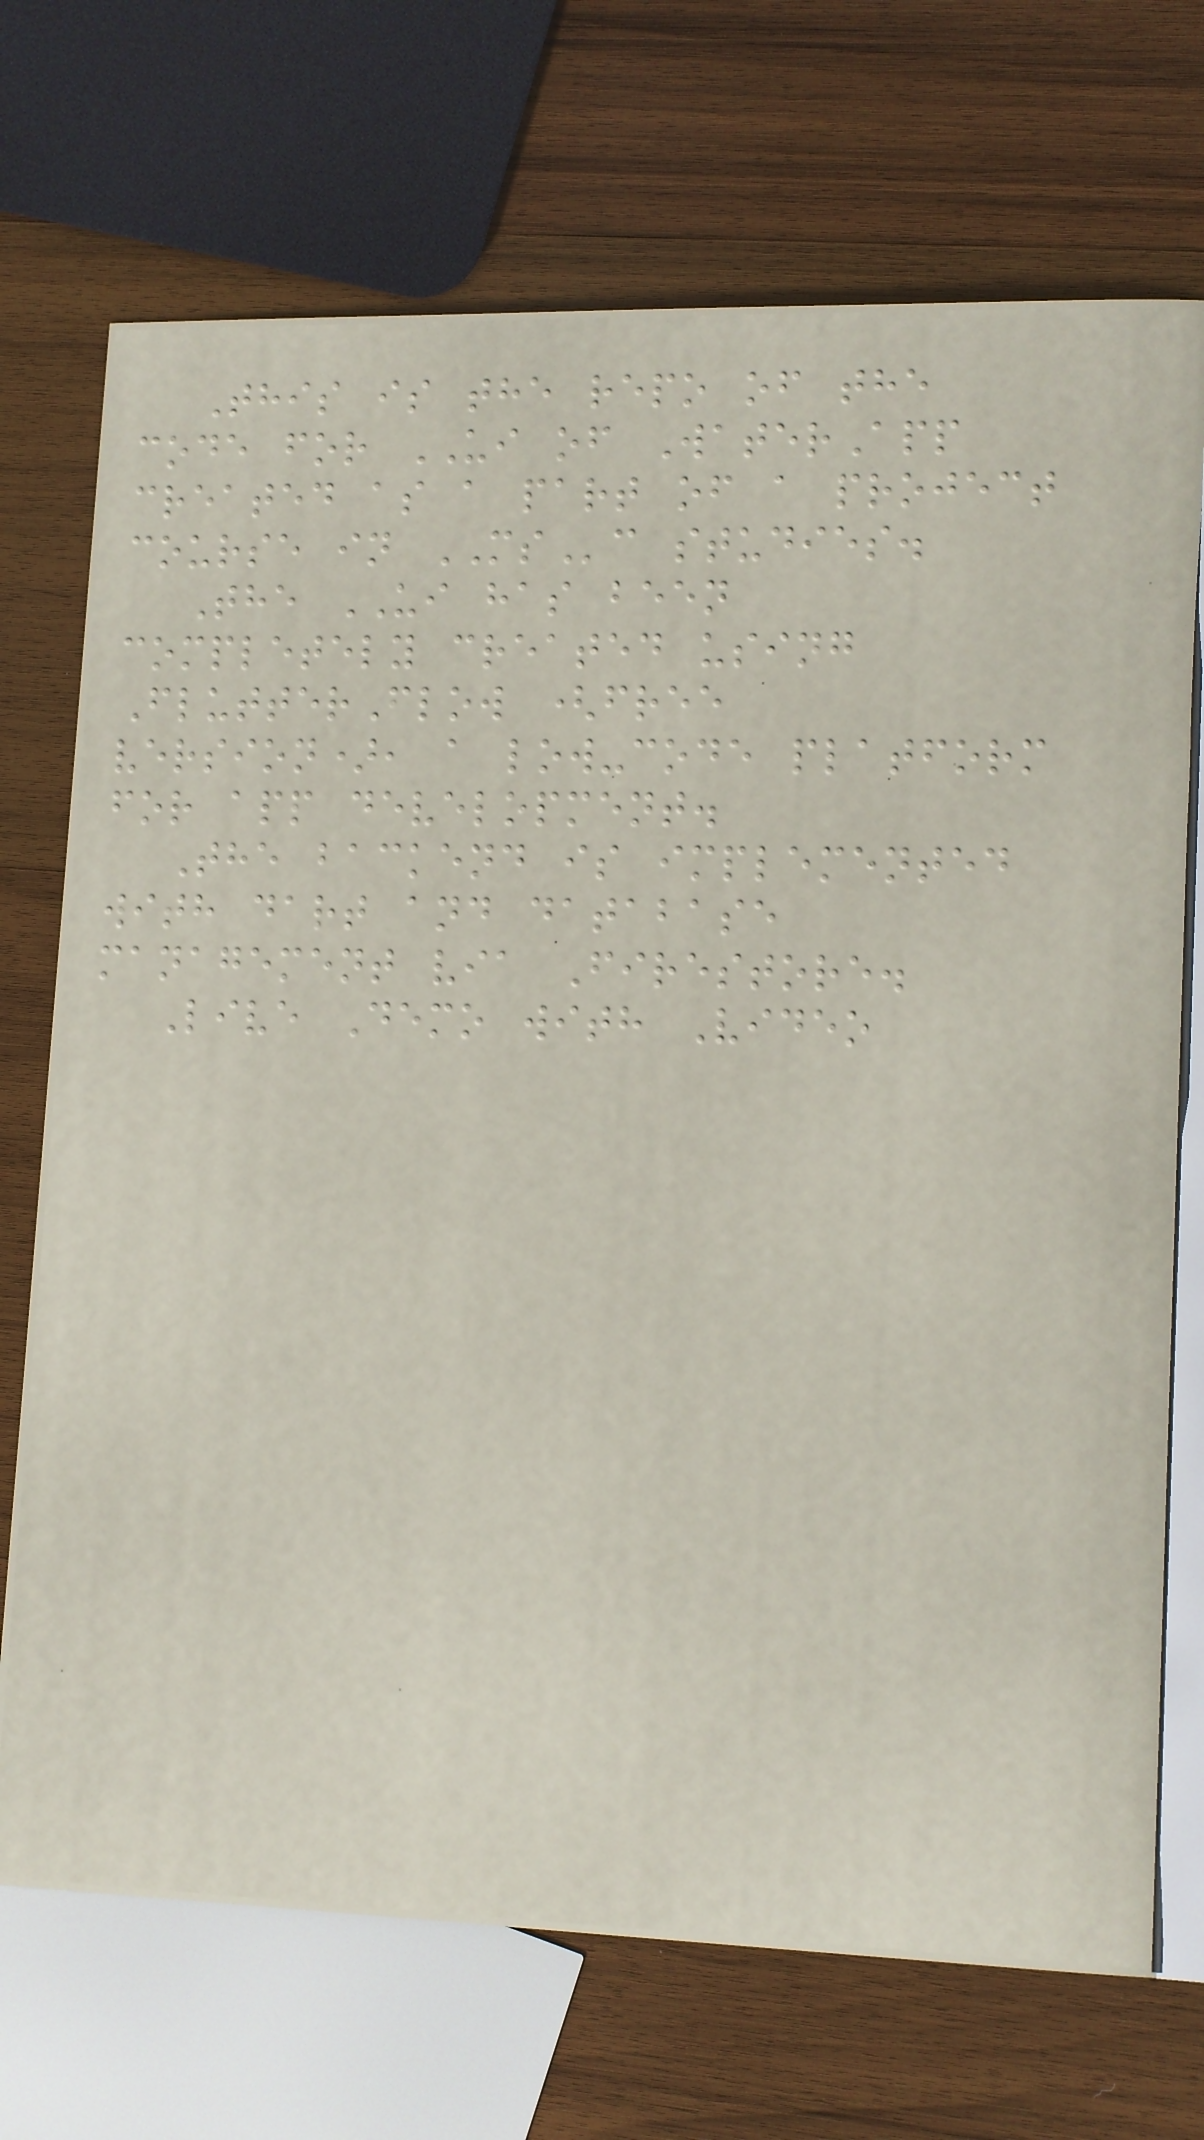This is the repo of the
code for UI of WaterApp
created as a part of a project
course in MSc studies.
The UI has been
completely created using
FlutterFlow (free
version), a low-code platform
for app development.
The backend is implemented
with dart and database
management via Firestore.
Live Demo with Video
